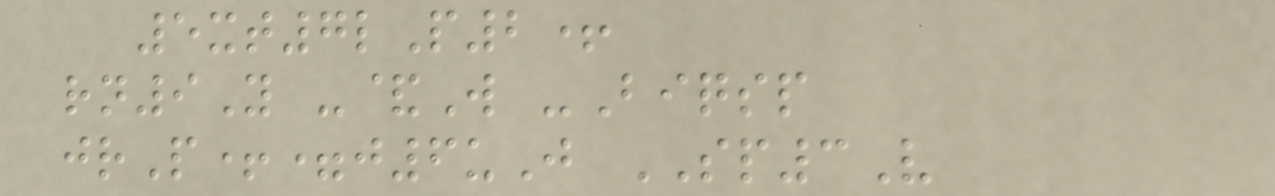5xt7lP2+
rn9Y -&W -Biqsp
jrP+=j6uJ SP3V
